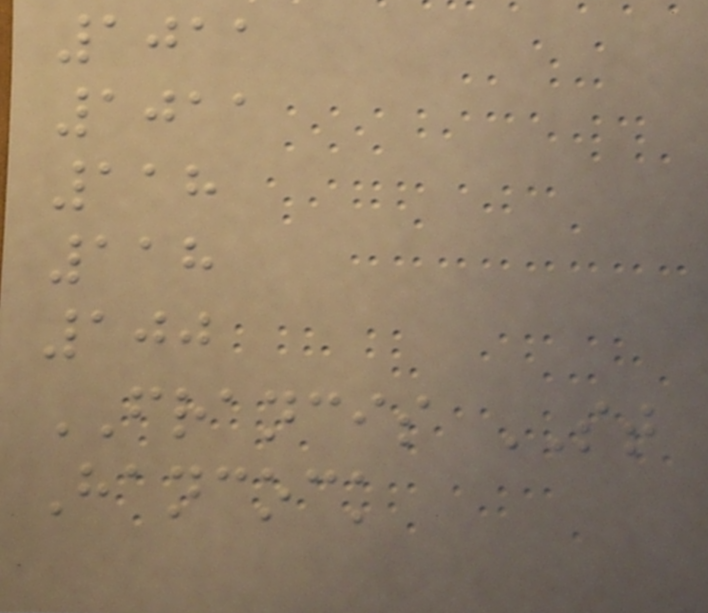1011
1011
118
118
100
FRANCIS ST
Hancock
